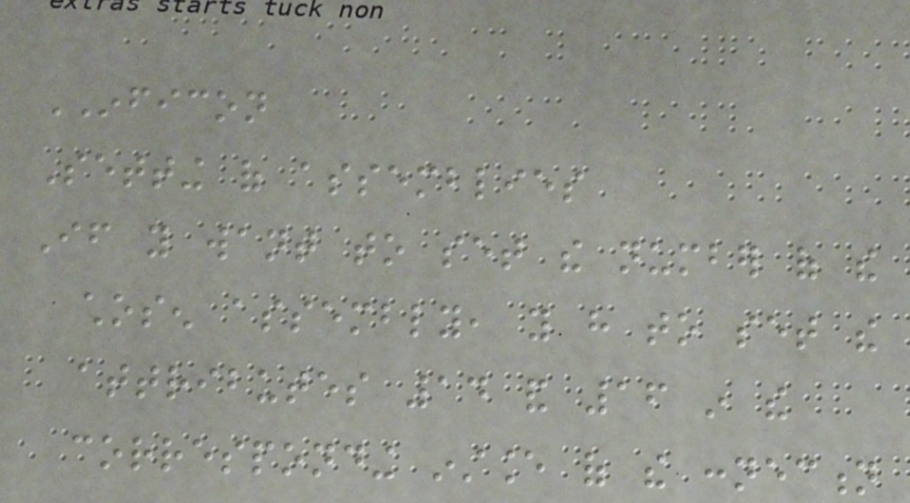INFICON
Setting of assemblies
If you want to set the number of the
chosen assembly, you have to set the
attributes 14 and 16 in the
corresponding instance of the connection
